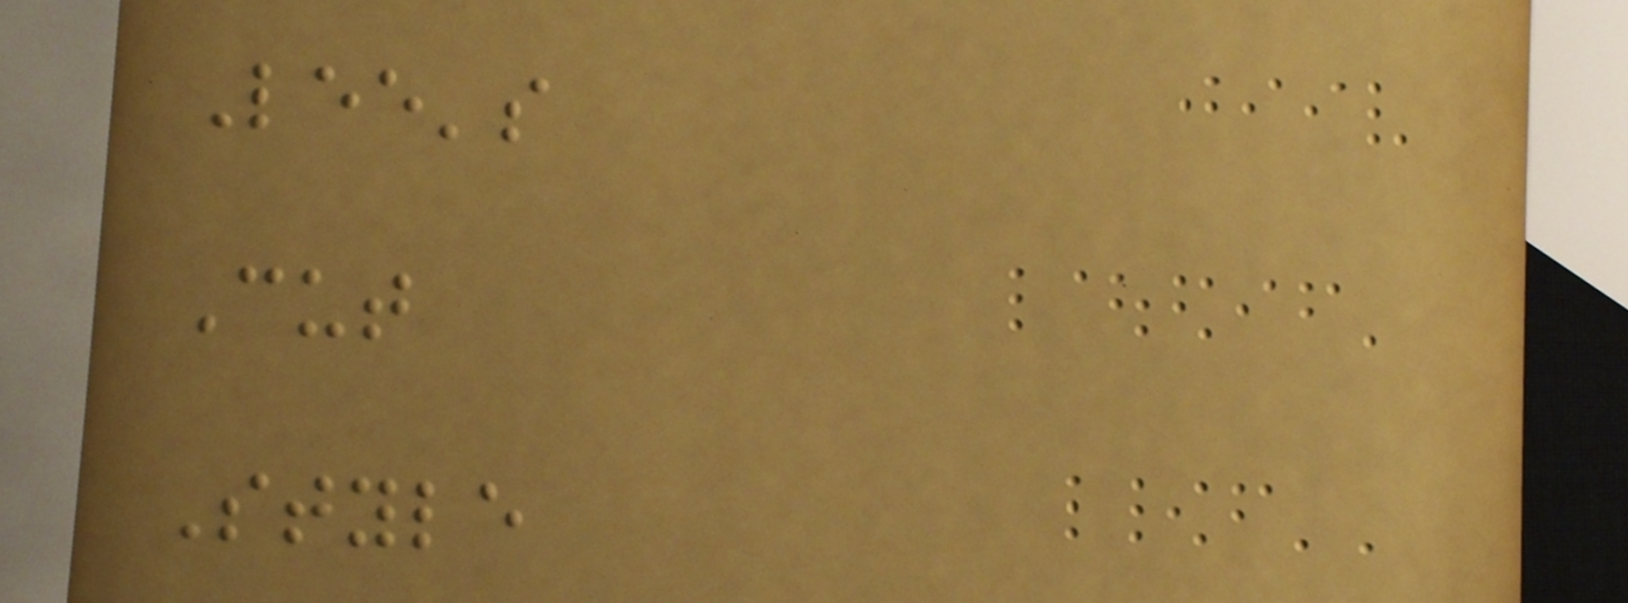Lee's
Cut
Style
